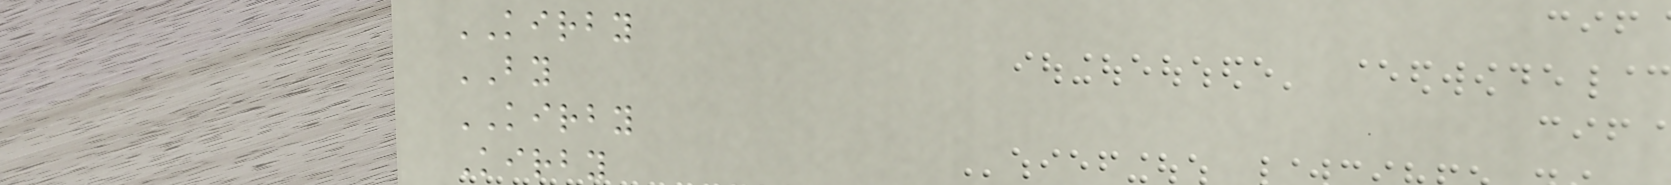KIRBY
BY
KIRBY
Kirby
